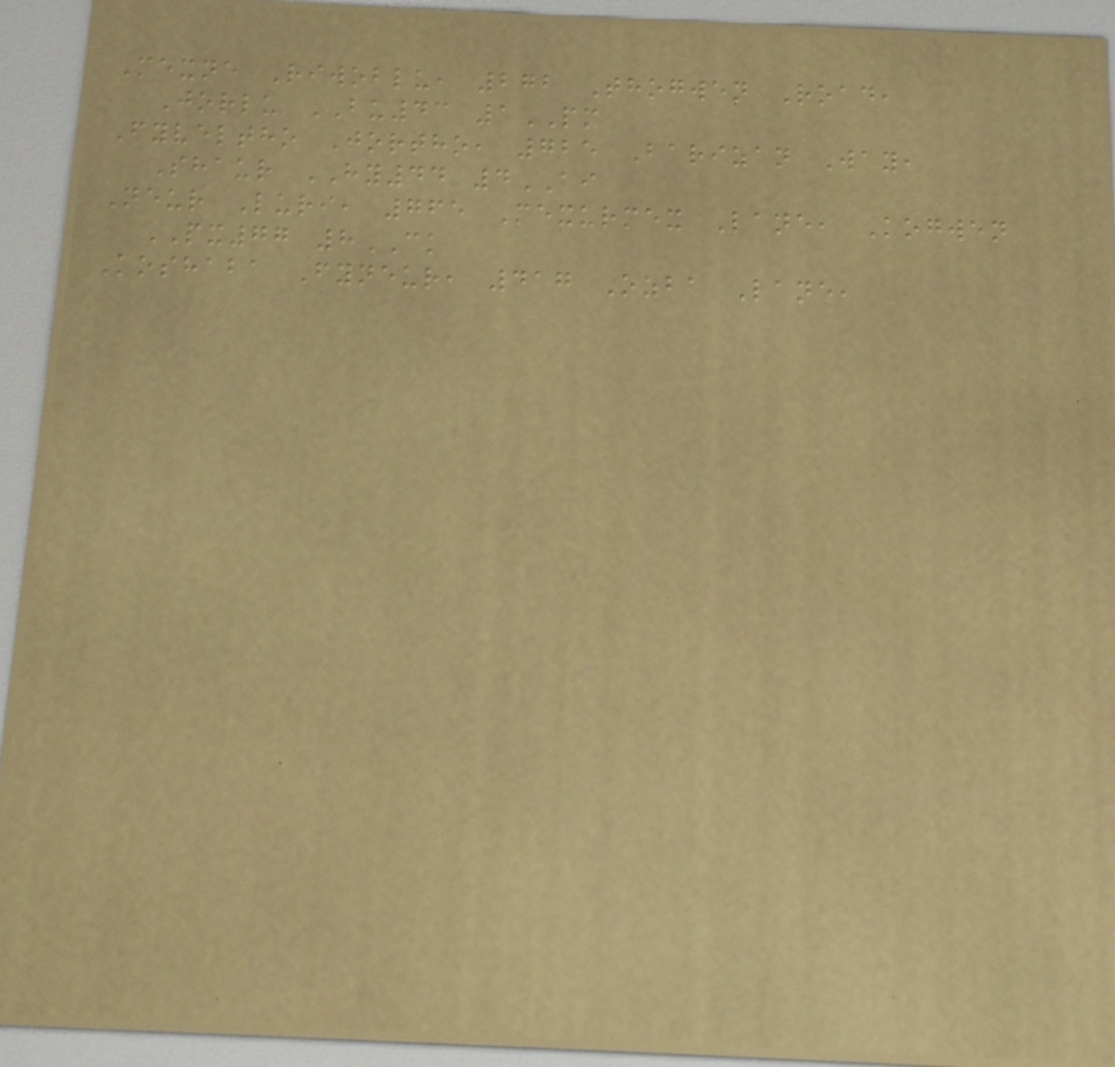Mexne Riwoblu, 272 Thogwen Road,
Jorlu BU43 1PM
Fyveltho Jortho, 725 Barizan Way,
Shaur HY44 4AI
Neur Luri, 765 Mexurmex Lane, Kogwen
PX77 8CK
Koshaba Fyneur, 417 Ozba Lane,
